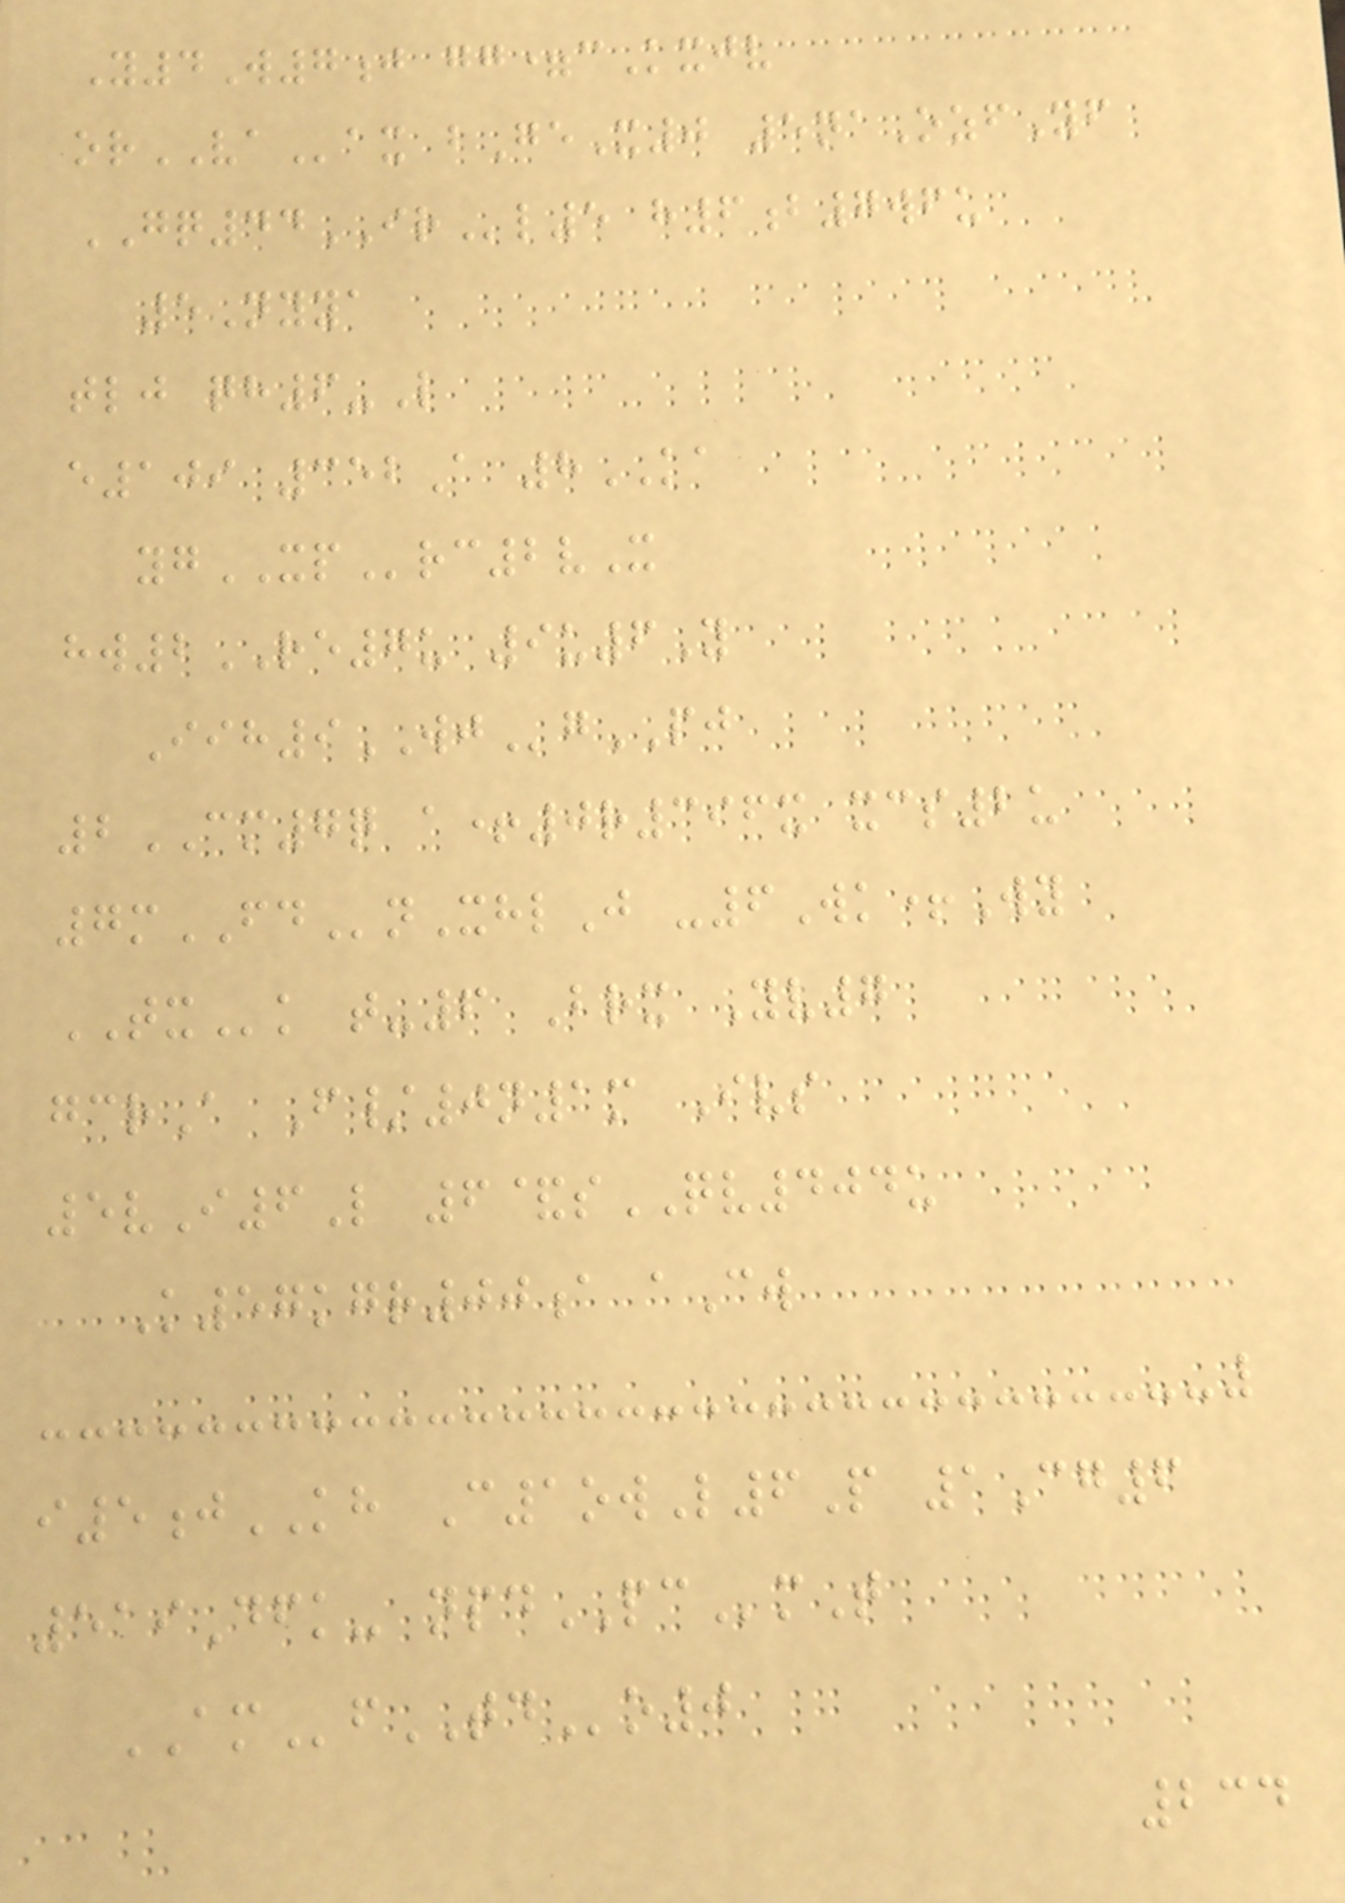Y4W7j gg=cKxjv
orVAax bGeX0 5naOzfYf
GQ44IRl5 h6b7wfu
5Nyya
tlj qh6-L
e109 352A 8KA
ygXPrc2vX
hw2RE7u 9u6Y
Iih9WJgPJ
2CM7q a+0r396x xcs2u
7mFDnXhlJ -6Wk+Wy
TXk t-6 Brx Yv7
gcrA F/0n1m Ivs
5vI6L 6&sQV404u
K57kgr00a aCw
i5jKH C1owL6P 1Cg6
519Dfk- npdPCmT
AMfTDo0
234
